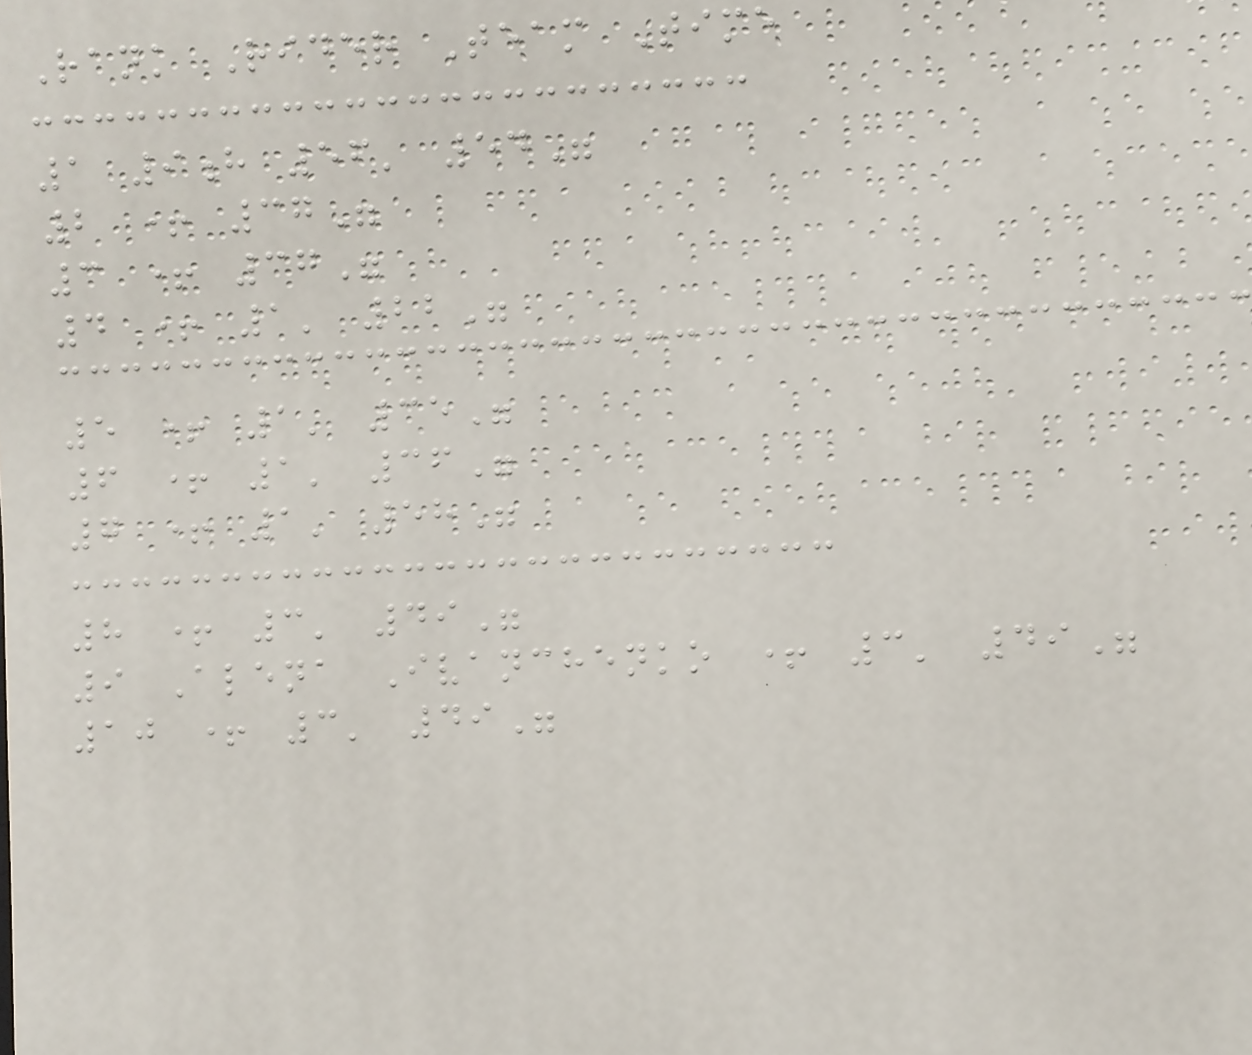Rank Rider Team Time
1 9h 56' 54"
2 + 37"
3 + 37"
4 + 1' 22"
5 + 1' 35"
6 + 1' 36"
7 + 1' 58"
8 + 3' 49"
9 Alena Ivanchenko + 3' 49"
10 + 3' 49"
